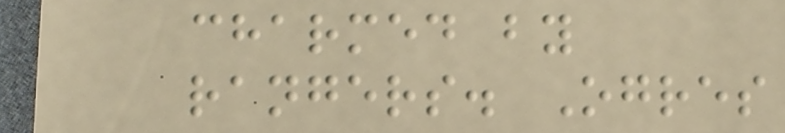charmed by
rangers. Ogres
